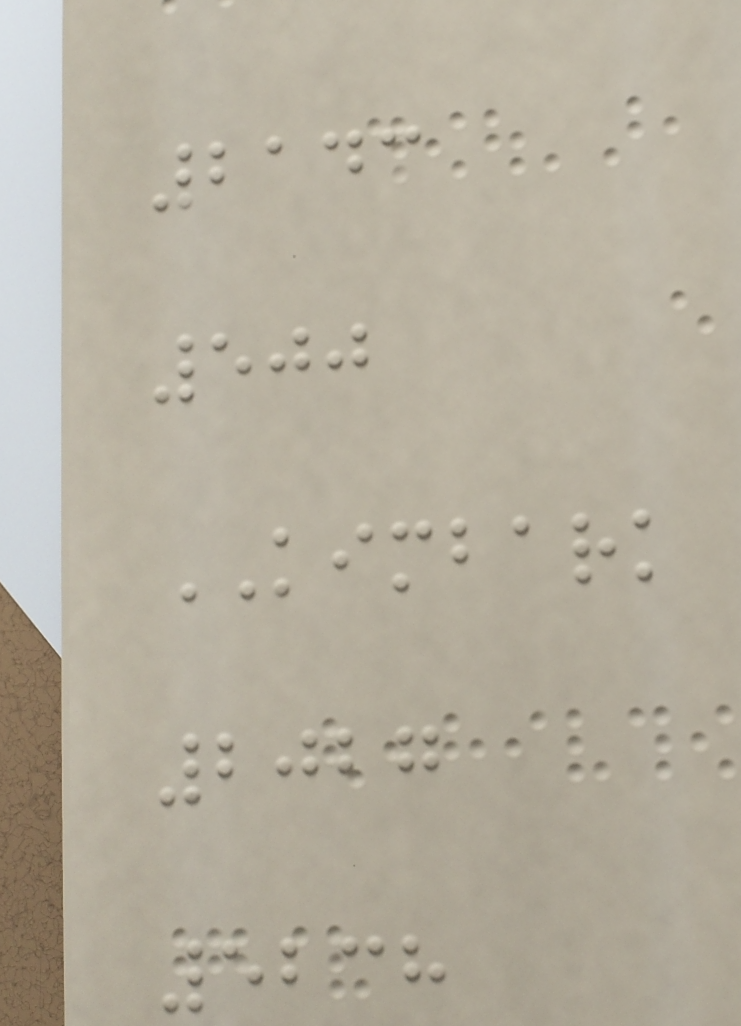2143
500
KIMBARK
2027
5238
